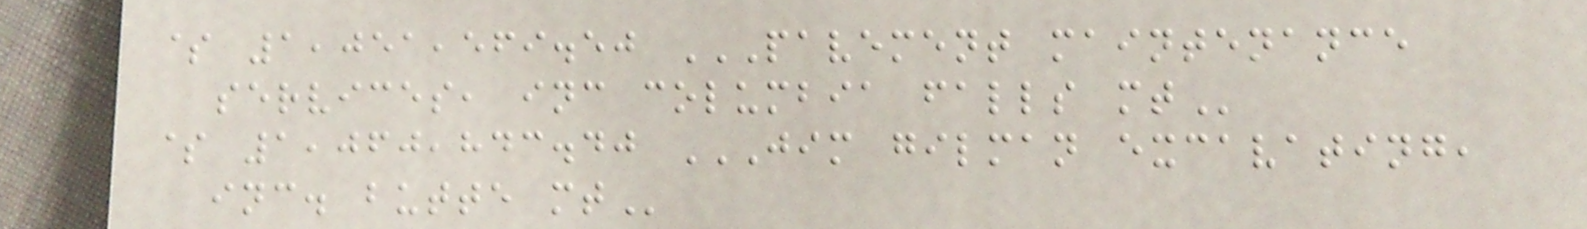$ 1,051,569.50 PAVEMENT MAINTENANCE
SERVICES, INC COLUMBIA FALLS MT
$ 1,060,843.40 JIM GILMAN EXCAVATING,
INC. BUTTE MT
